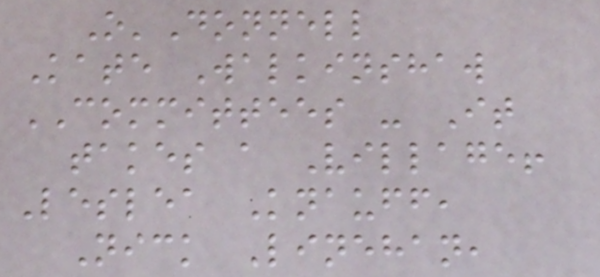O'Donnell
Kate Walkinshaw
COMMITTEES - It
takes a Village!
Leslea Knauff,
Nick Linehan,
